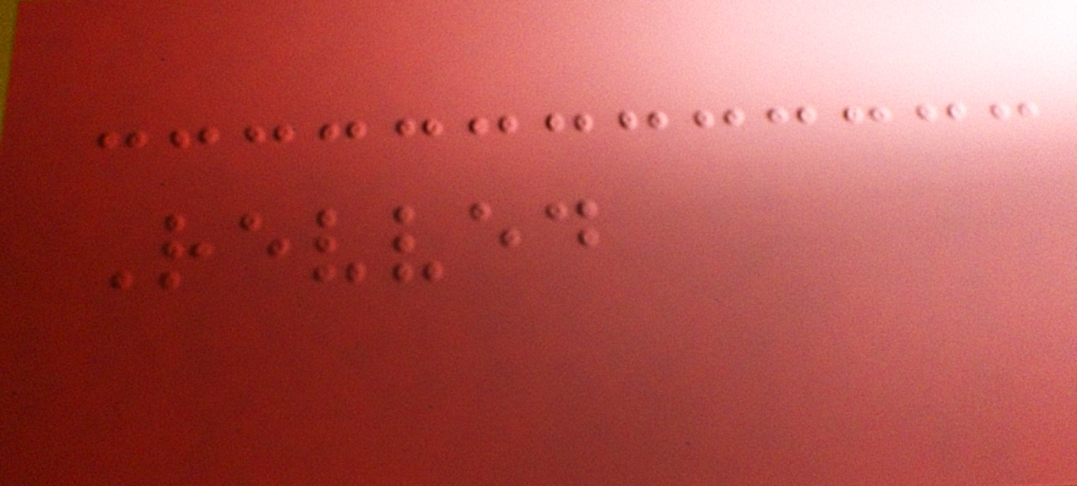Revved
